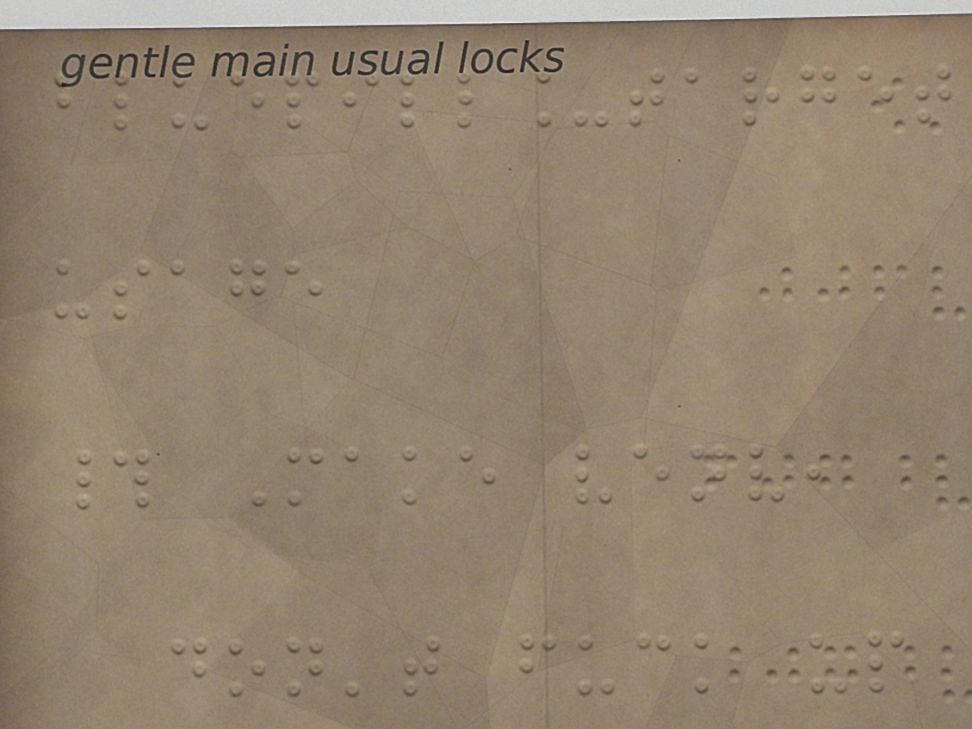bluepill_target
usage
# Make venv,
don't fuck up
